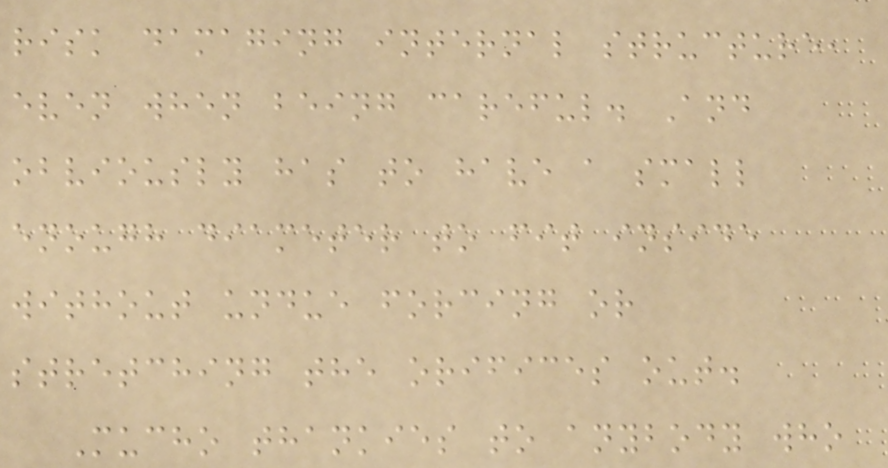risk damaging internal structure,
even when being careful. And
obviously has to have a small
enough diameter to fit inside
without undue forcing or
stretching the orifices out.
Mucho thankies to anybody who
